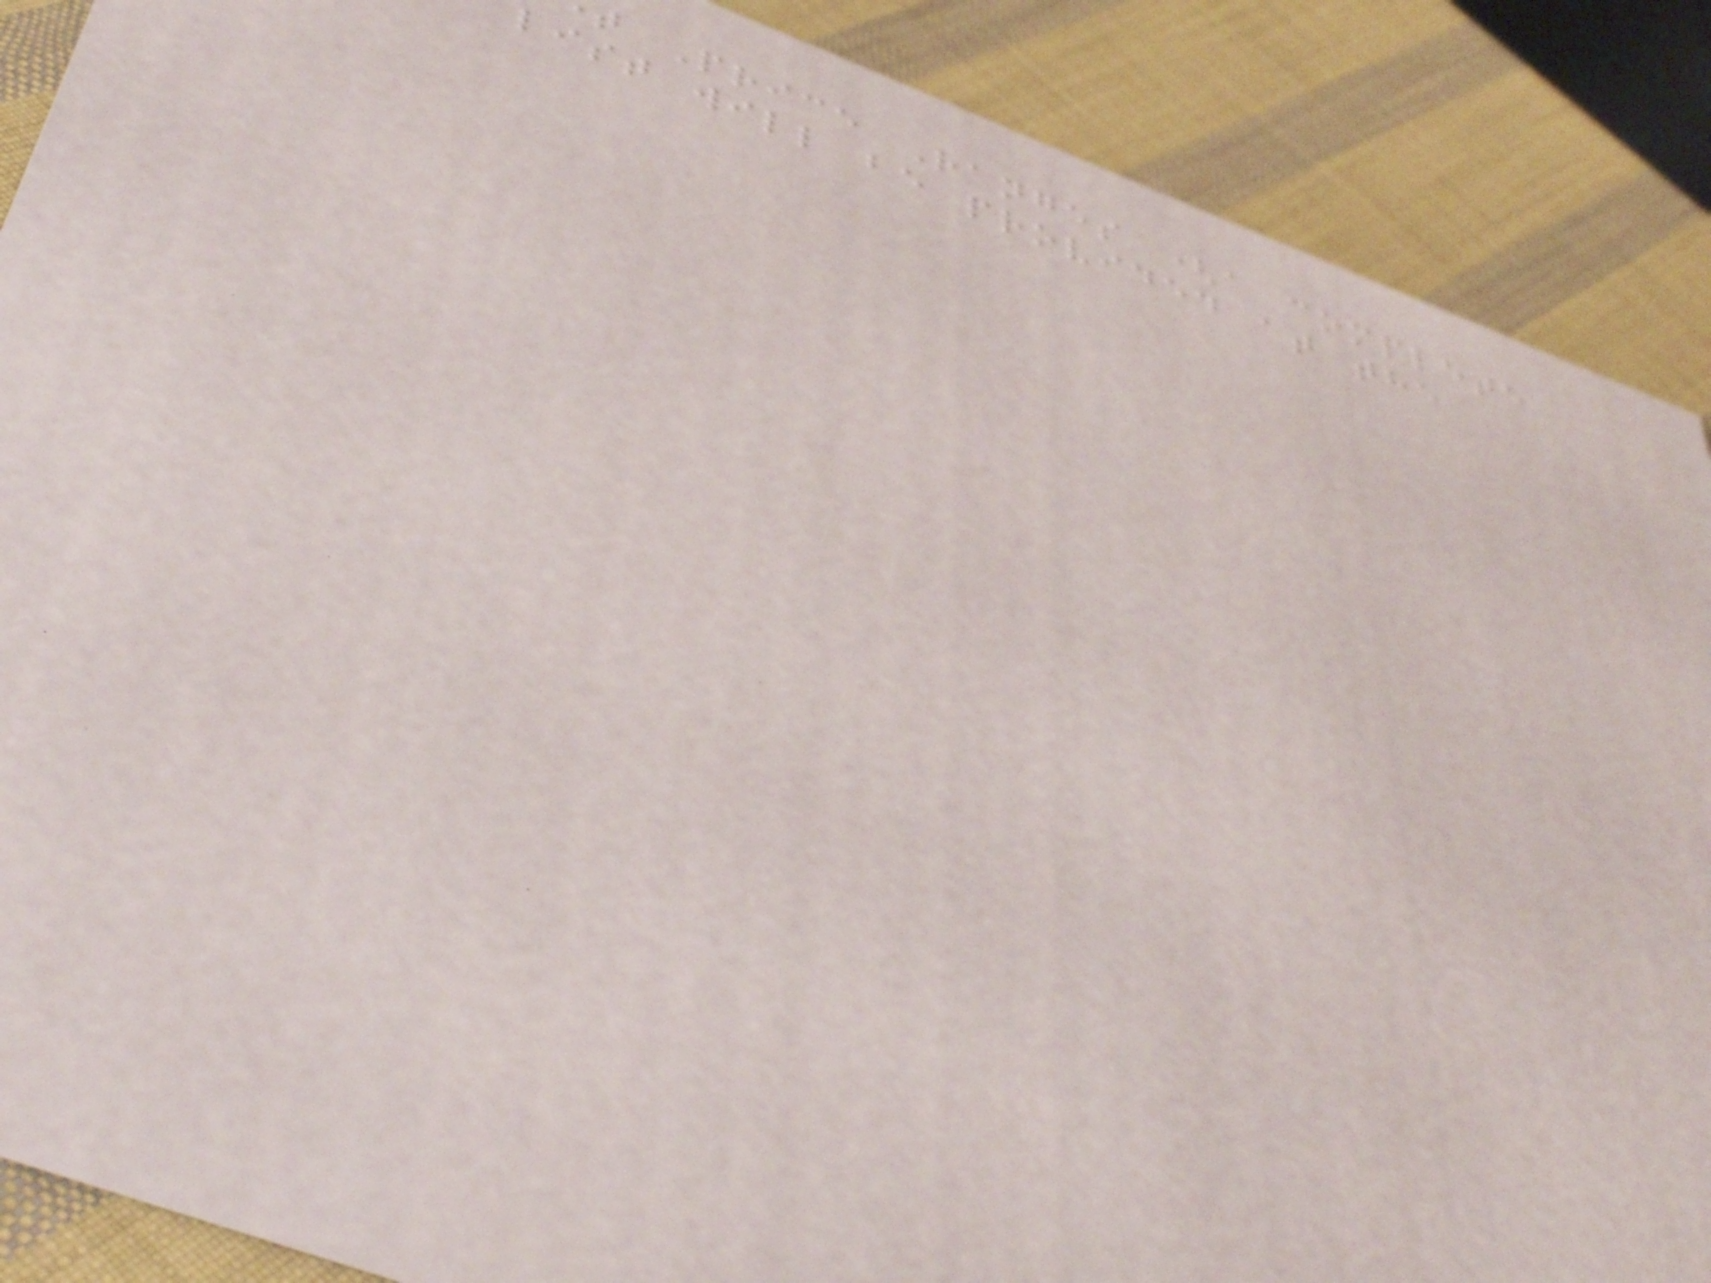t Price Ranges (a complete
list will be provided at the
